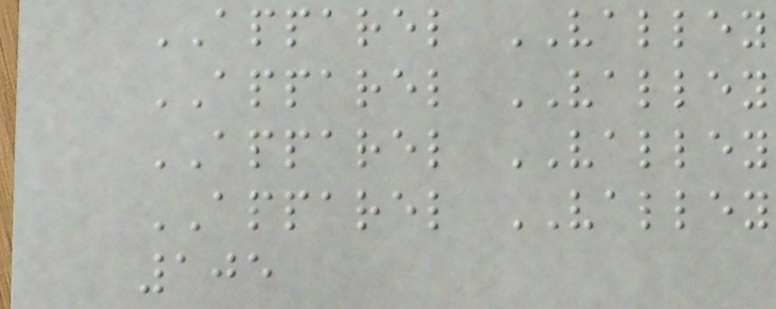APPAREL VALLEY
APPAREL VALLEY
APPAREL VALLEY
APPAREL VALLEY
105
